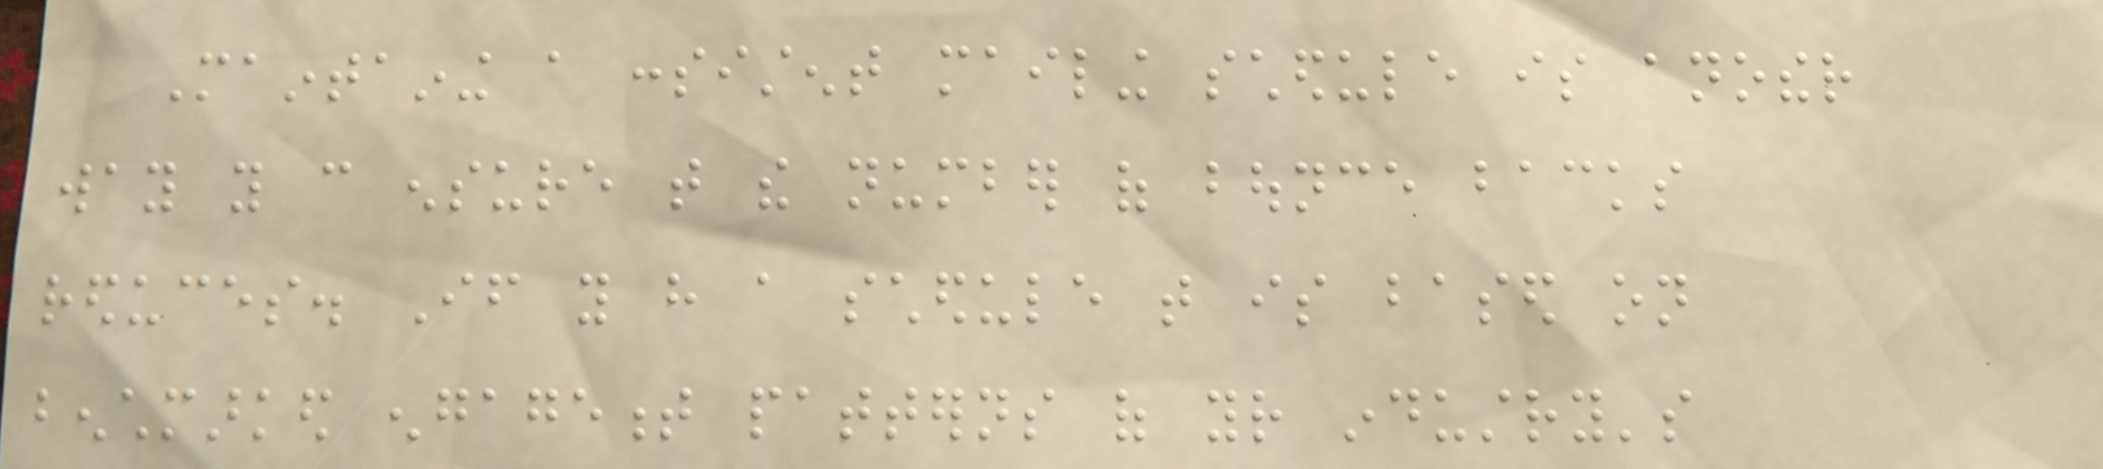Maintaining a consistent mailing schedule is another
way you can ensure that the number of bounce backs
reduces. If you have a schedule that is based on
benchmarked engagement patterns of your industry's
